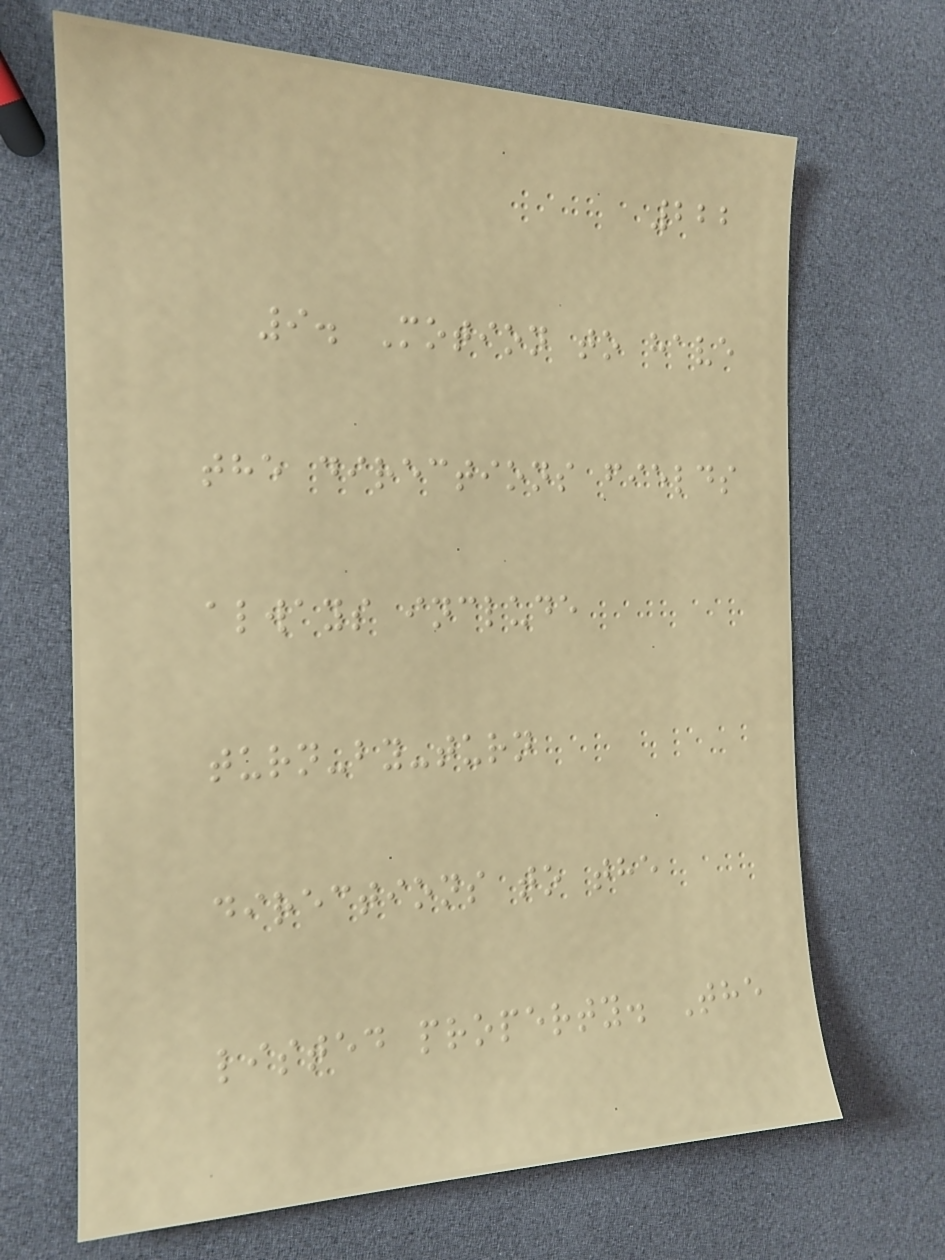222
9. Motion to have
the directions fields
always include
turn-by-turn
directions to the
listed property. The
